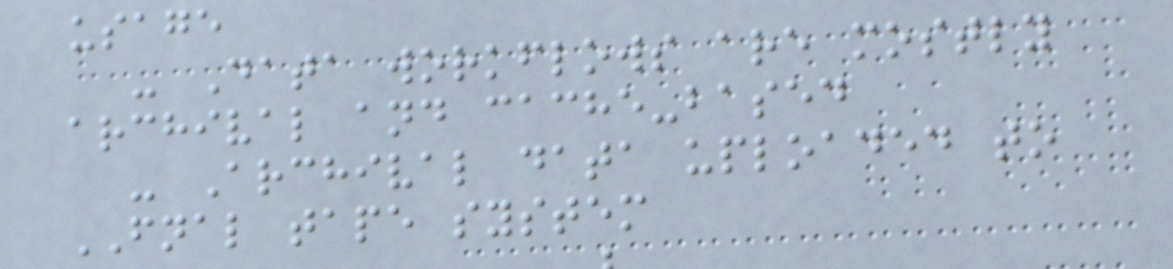usage
- Data workflows are mostly
archival and cache-based
- Archival data uploaded to
FNAL tape system
